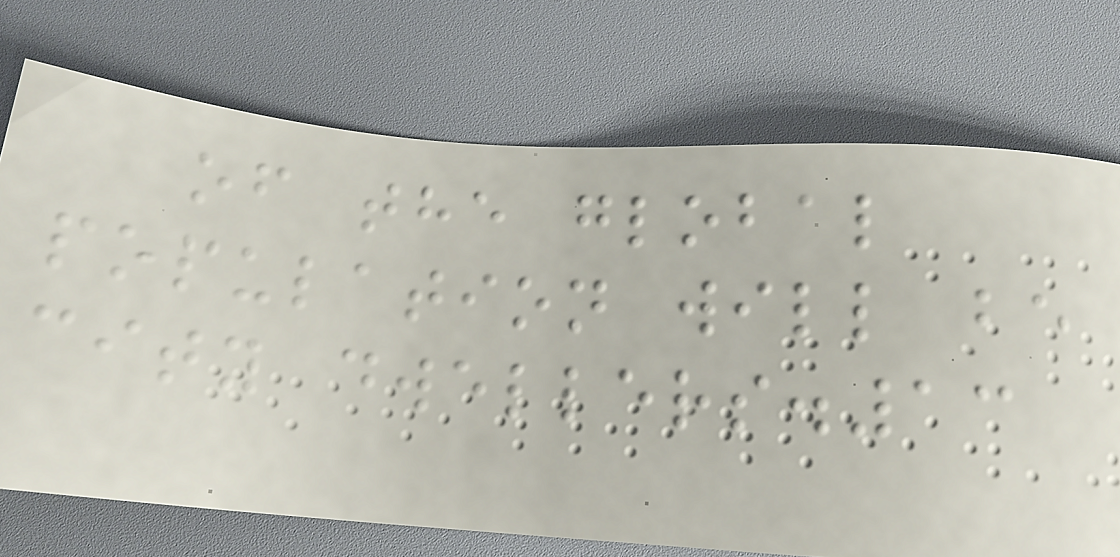of the global
population will be
city dwellers.13
